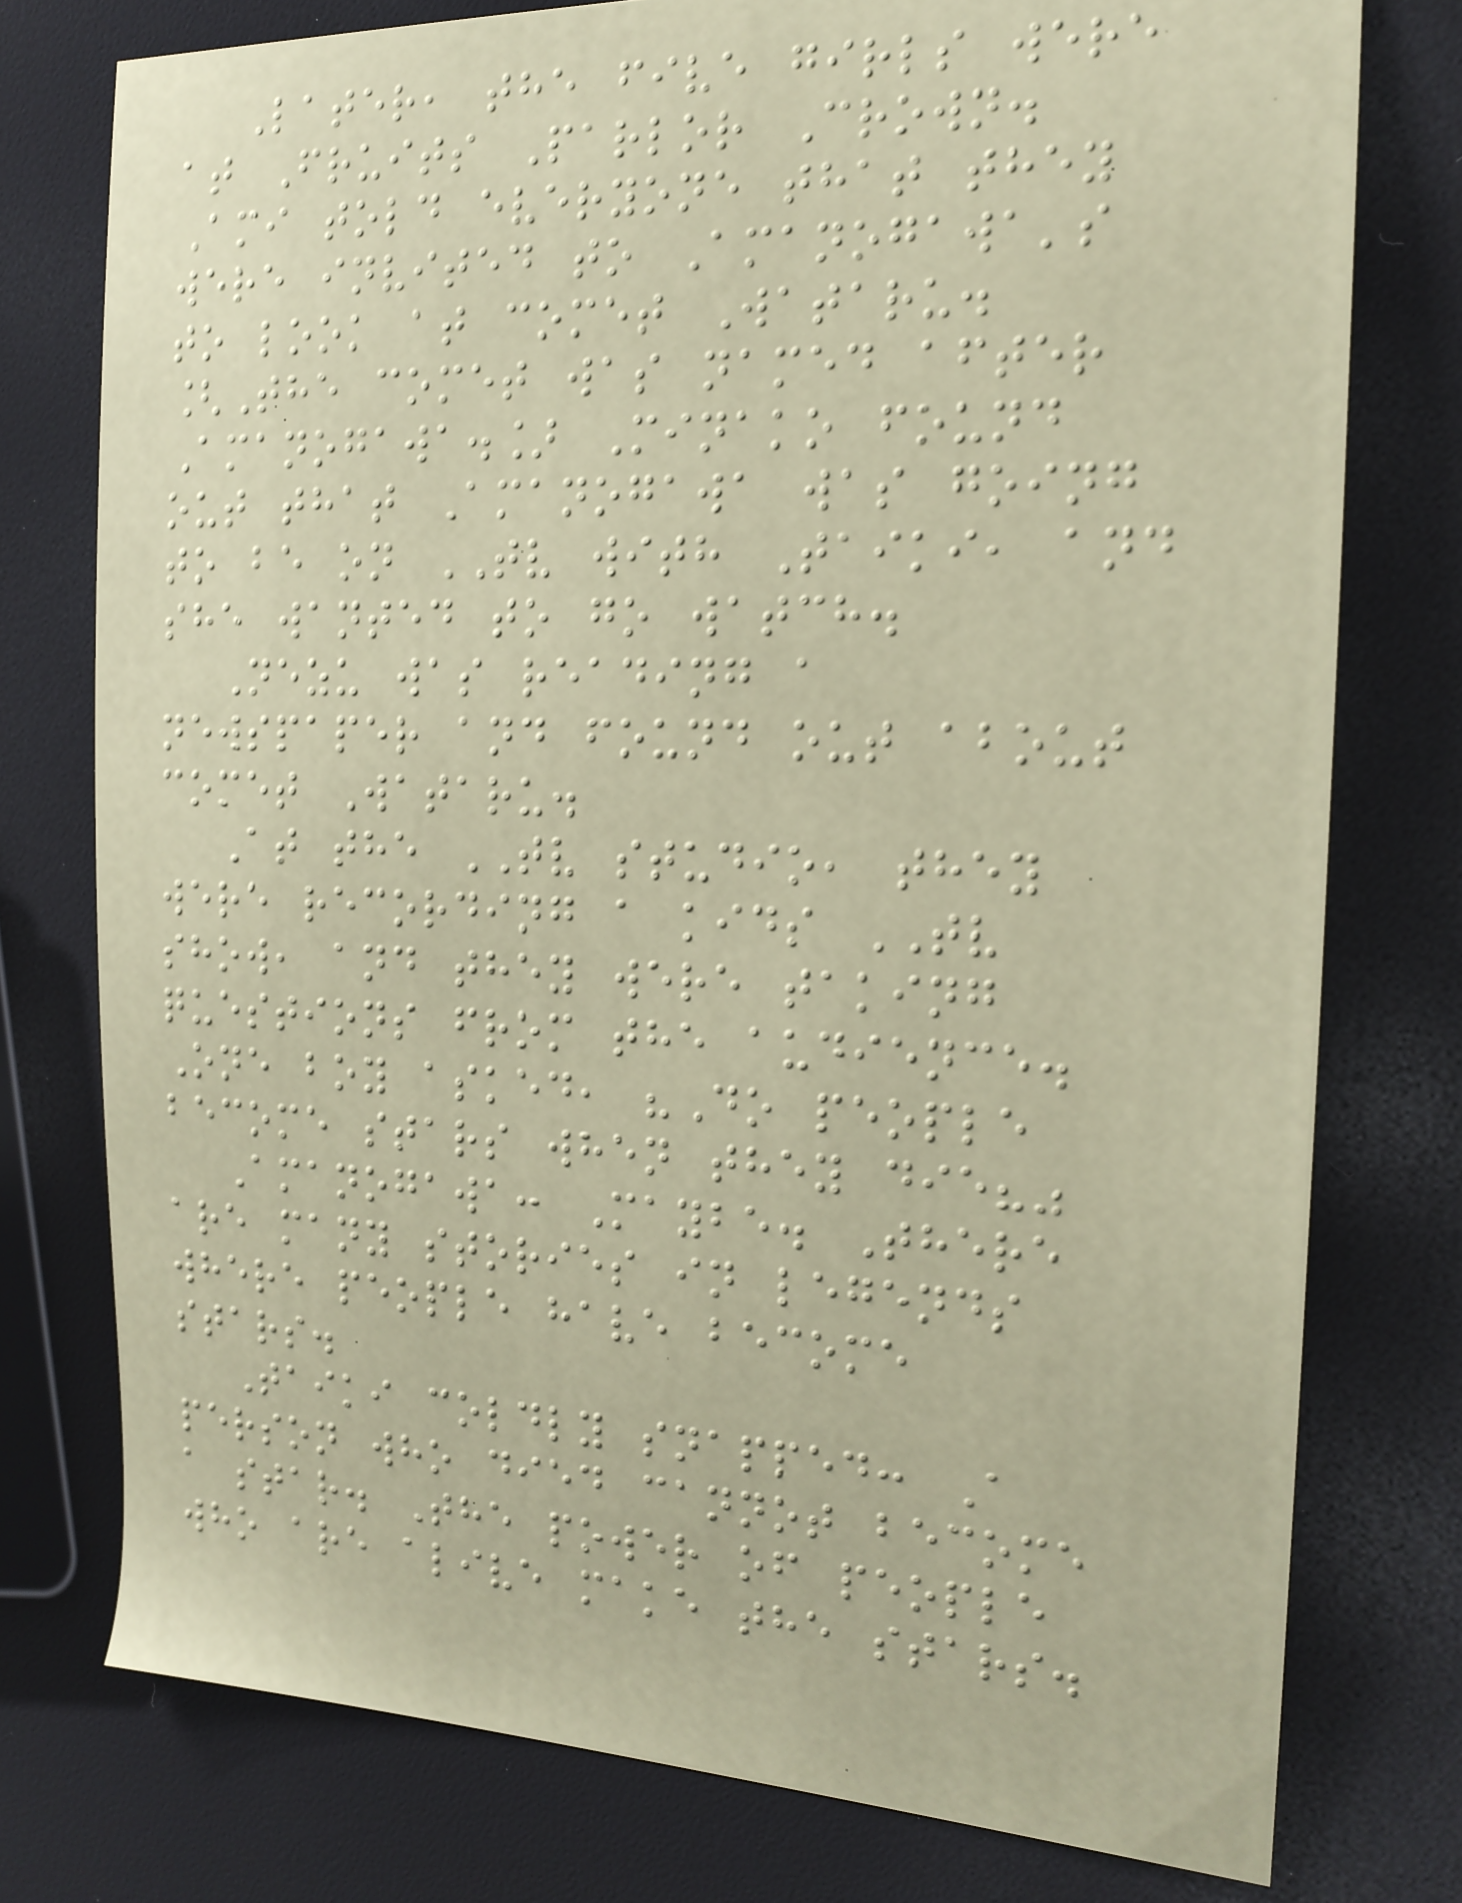Later, the five girls were
at Fruits Parlor Crown.
Ami told everyone that they
were invited to Amanogawa's
to look at comet Wataru.
[The comet was named after
Amanogawa.] Minako found
out that Amanogawa was going
to be on TV with Taiki, and
she wanted to go watch.
Nezu was reading a
newspaper and found out about
comet Wataru.
At the TV studio, they
were recording a kids TV
show, and they were taking
questions from the audience.
One boy asked, "Do people
become stars when they die?"
Amanogawa: Maybe. There
are many stories in legends
where people have become
stars.
Taiki coldly snapped: A
person who died cannot become
a star. The power of people
who are alive make the stars.
